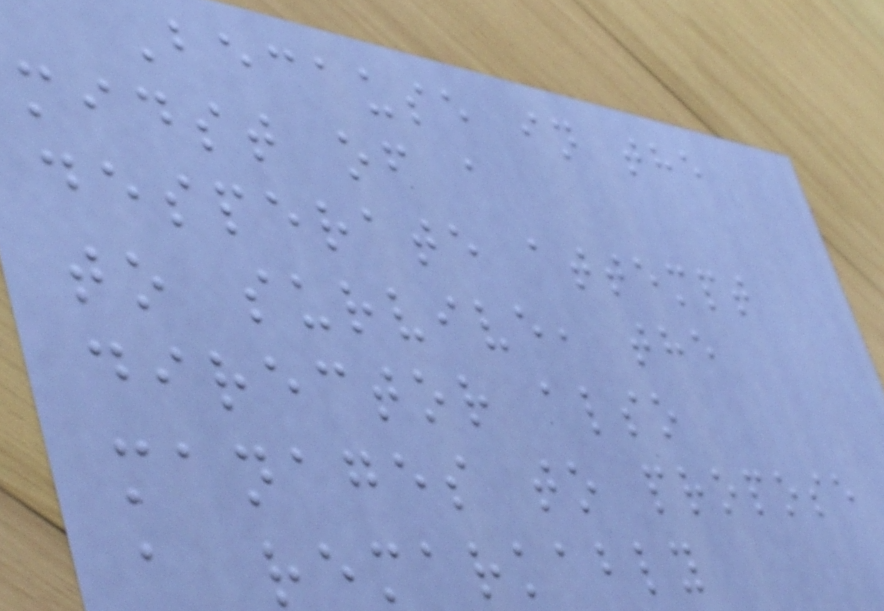Because in the
midst of a
desperate attempt
to survive, the
director also
manages to propose
a remarkably
